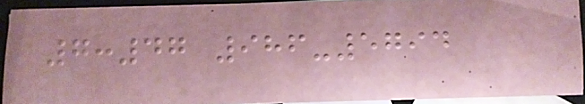7:47 986-5794
